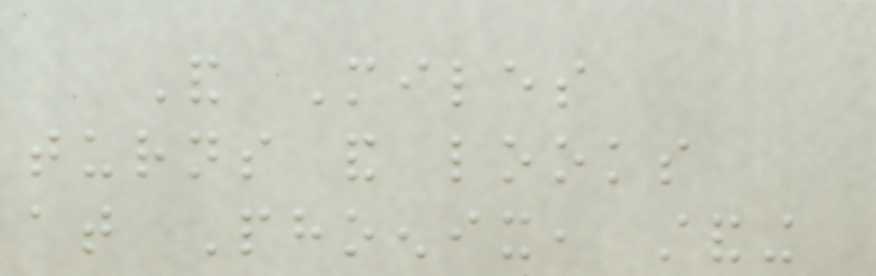And Miles
turns and looks
at Phoenix, standing
